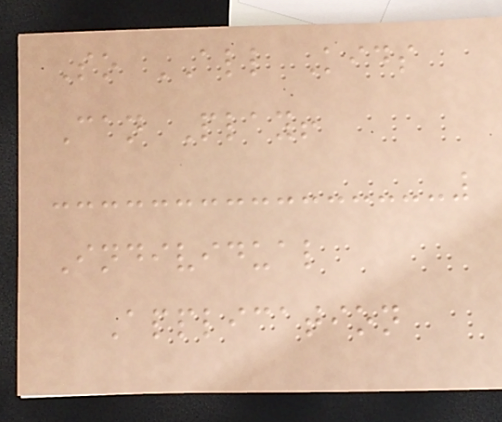So ALL Kids
Can Play!
Individual
Application
